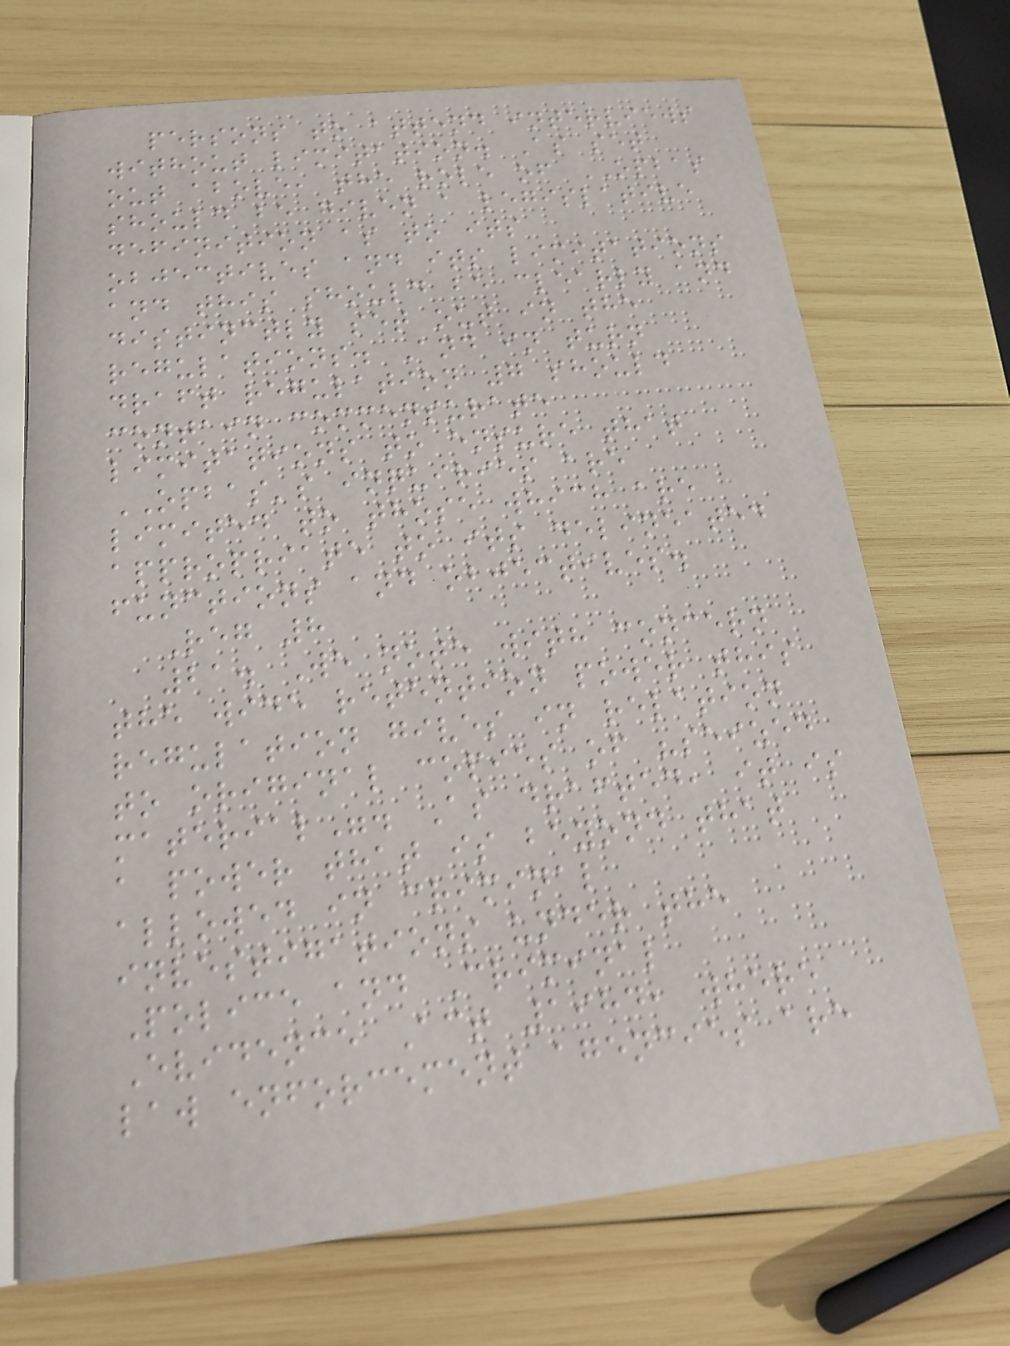persons to attend interviews
without limitation. As set
out above, the role of OPBAS
should be given a legislative
definition as to its
objectives and its limitations
and this should be clearly and
distinctly set out in the
regulations. And in turn
draft regulation 7 should
contain commensurate
limitations to ensure that
OPBAS's inquiries are
limited to those which are
appropriate to its delineated
functions and objectives.
Reg 8
21. We note with concern
the wide retention power this
regulation gives in relation
to original copies of "seized
material". As drafted, it is
a power that is beyond that
allowed in criminal
investigations under the
Police and Criminal
Evidence Act 1984, where
law enforcement agencies are
